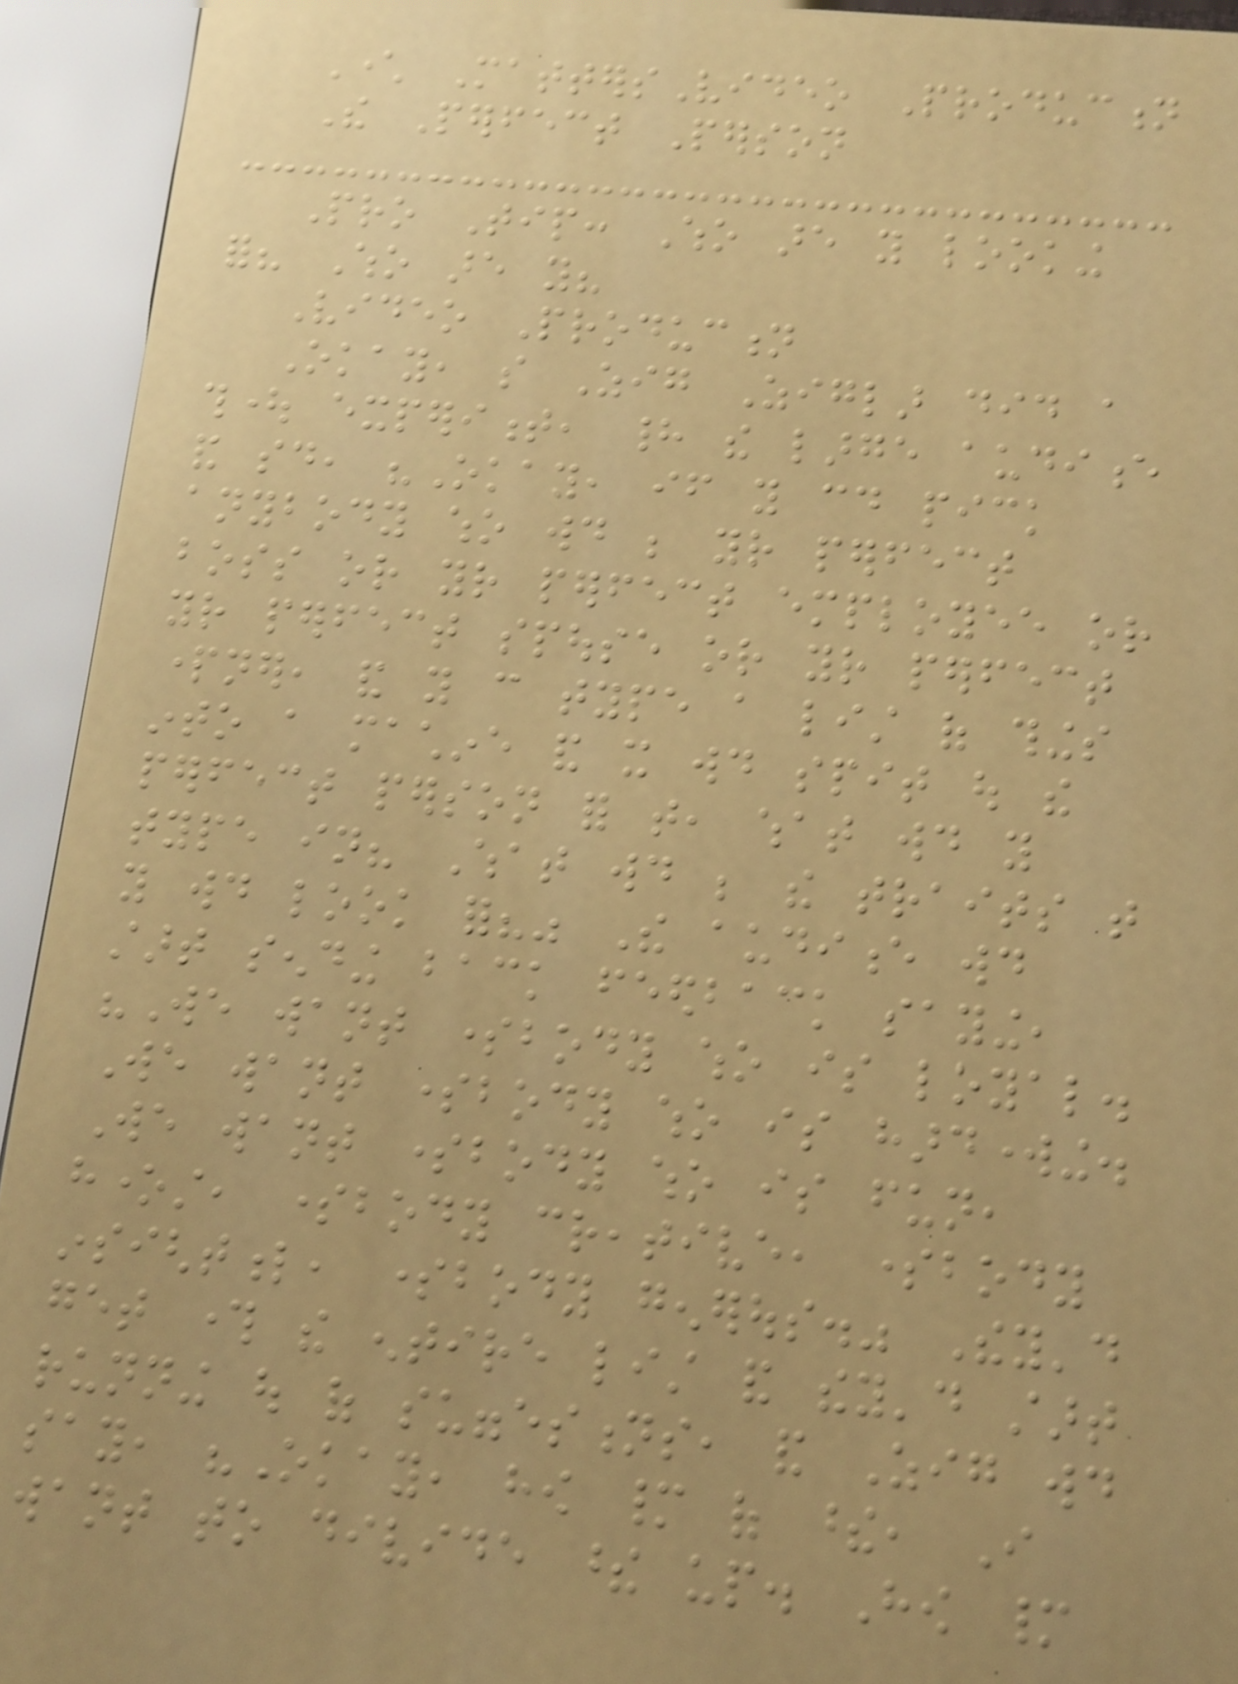Character MattersVideo Production
The Perfect Person
Pro Tip: Who are you looking
for? Who are you?
Video Production
Okay, so Zig Ziglar did a
thought experiment, had the large audience
and said, "Okay, if you could pick
anybody who would be your perfect
boss or your perfect employee or
your perfect spouse or your perfect
partner, and you can type a list of things
into a machine and it would spit out the
perfect person for that, what would you
type in? What would be the traits that
you would look for?" The audience would
start sending back feedback saying,
"We want somebody who is loyal.
We want somebody who is hardworking.
We want somebody who is fun,
honest, somebody creative, somebody
insightful, somebody generous." They'd
get through the entire list and they'd start
running out of suggestions, and Zig would
say, "Okay, how many of these, I
want to divide these up. How many
